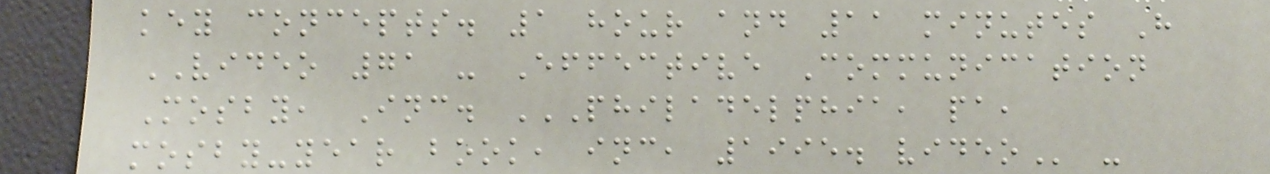key concepts. 1 hour and 11 minutes H
VIDEO 71 - Effective Communication
Mosby, Inc. PHILADELPHIA, PA,
MOSBY-YEAR BOOK, INC, 1995. VIDEO -
